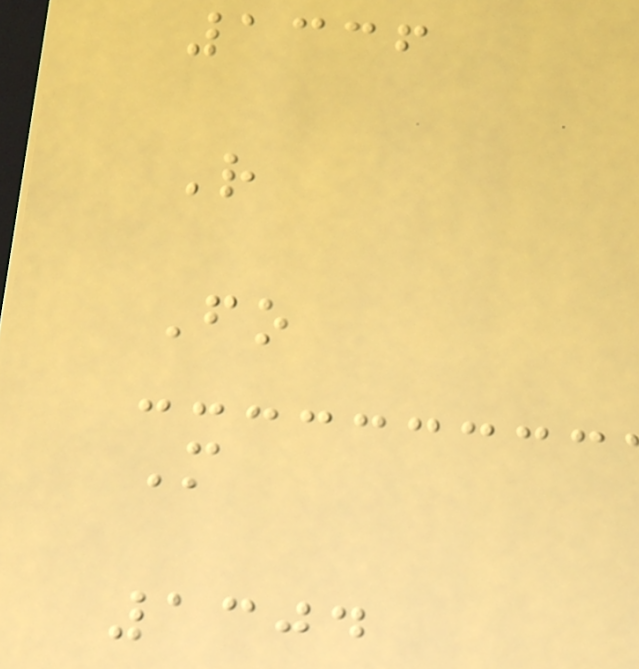1336
R
Fo
M
1304
